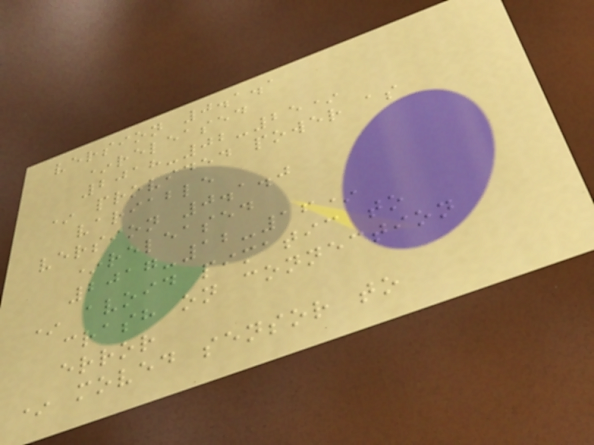version 0.1.1
*released
2018-02-25*
* provided power as
variable
version 0.1.0
*released
2017-12-16*
* avoid pimatic to
crash on connection
error
* moved sensor to
